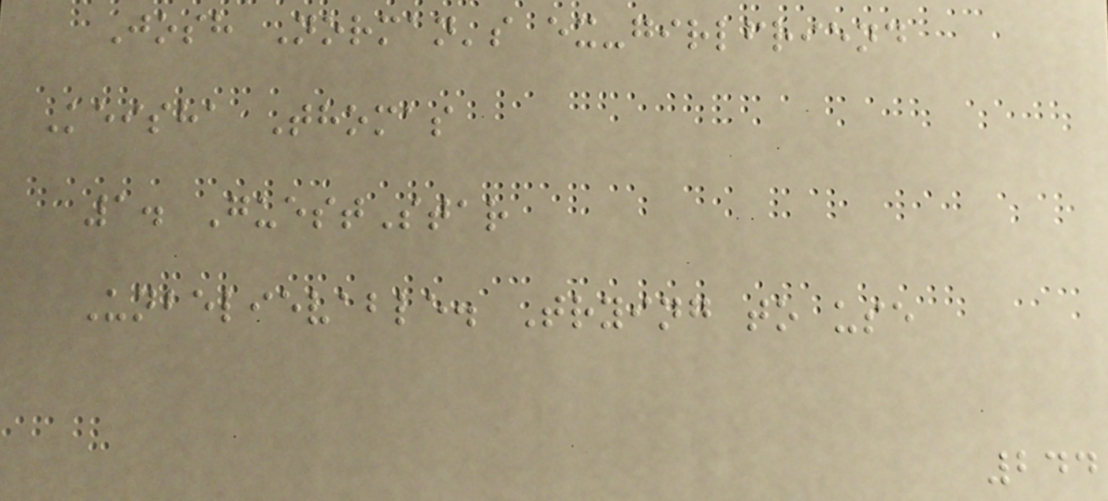Josh Norman's ex-girlfriend
Keisha Thomas
1. GuestStar
Unbelievable. Trying to use
244
